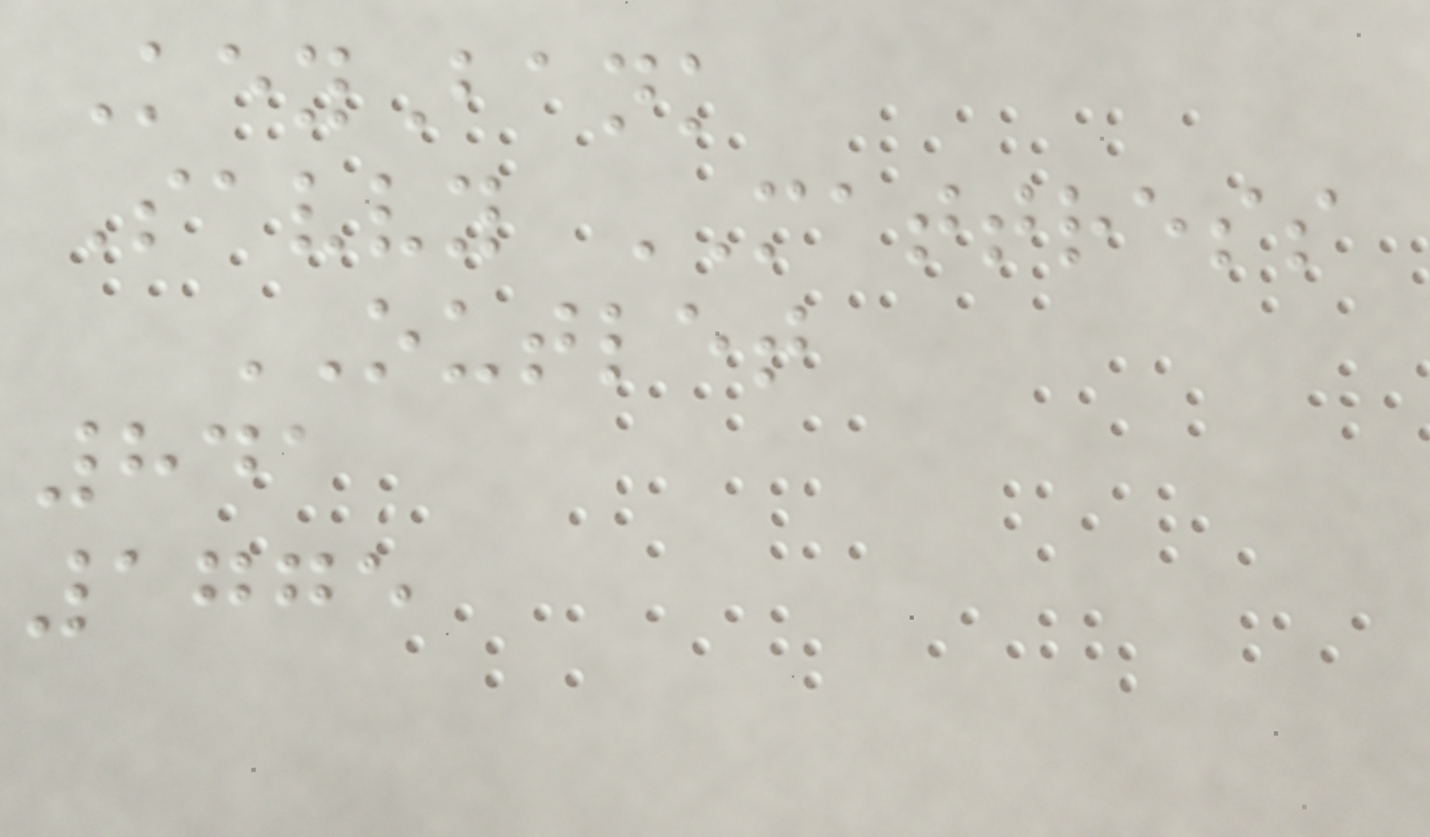KeyBank
Savvy MATTRESS
OUTLET
841
1775
